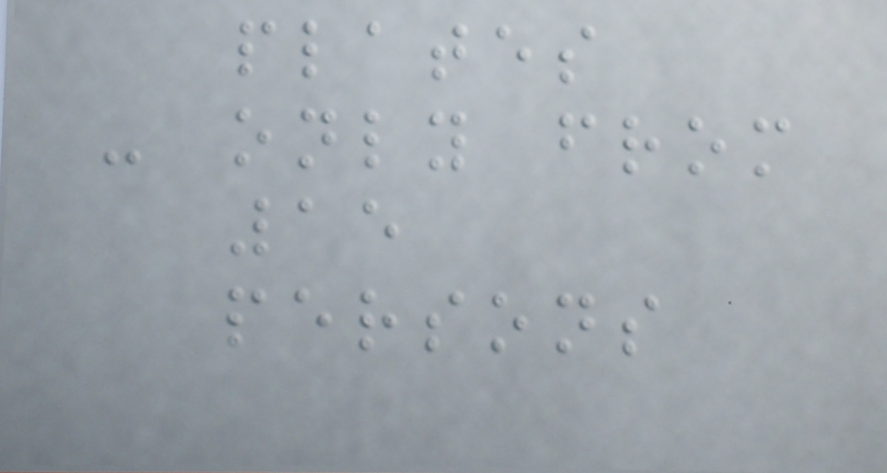plates
- only from
15
persons
